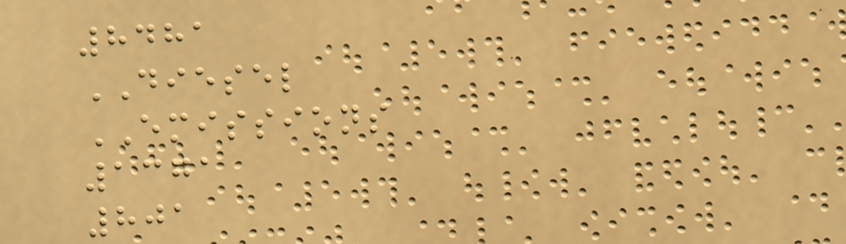8481
DIESEL
EMISSIONS
1371
801
